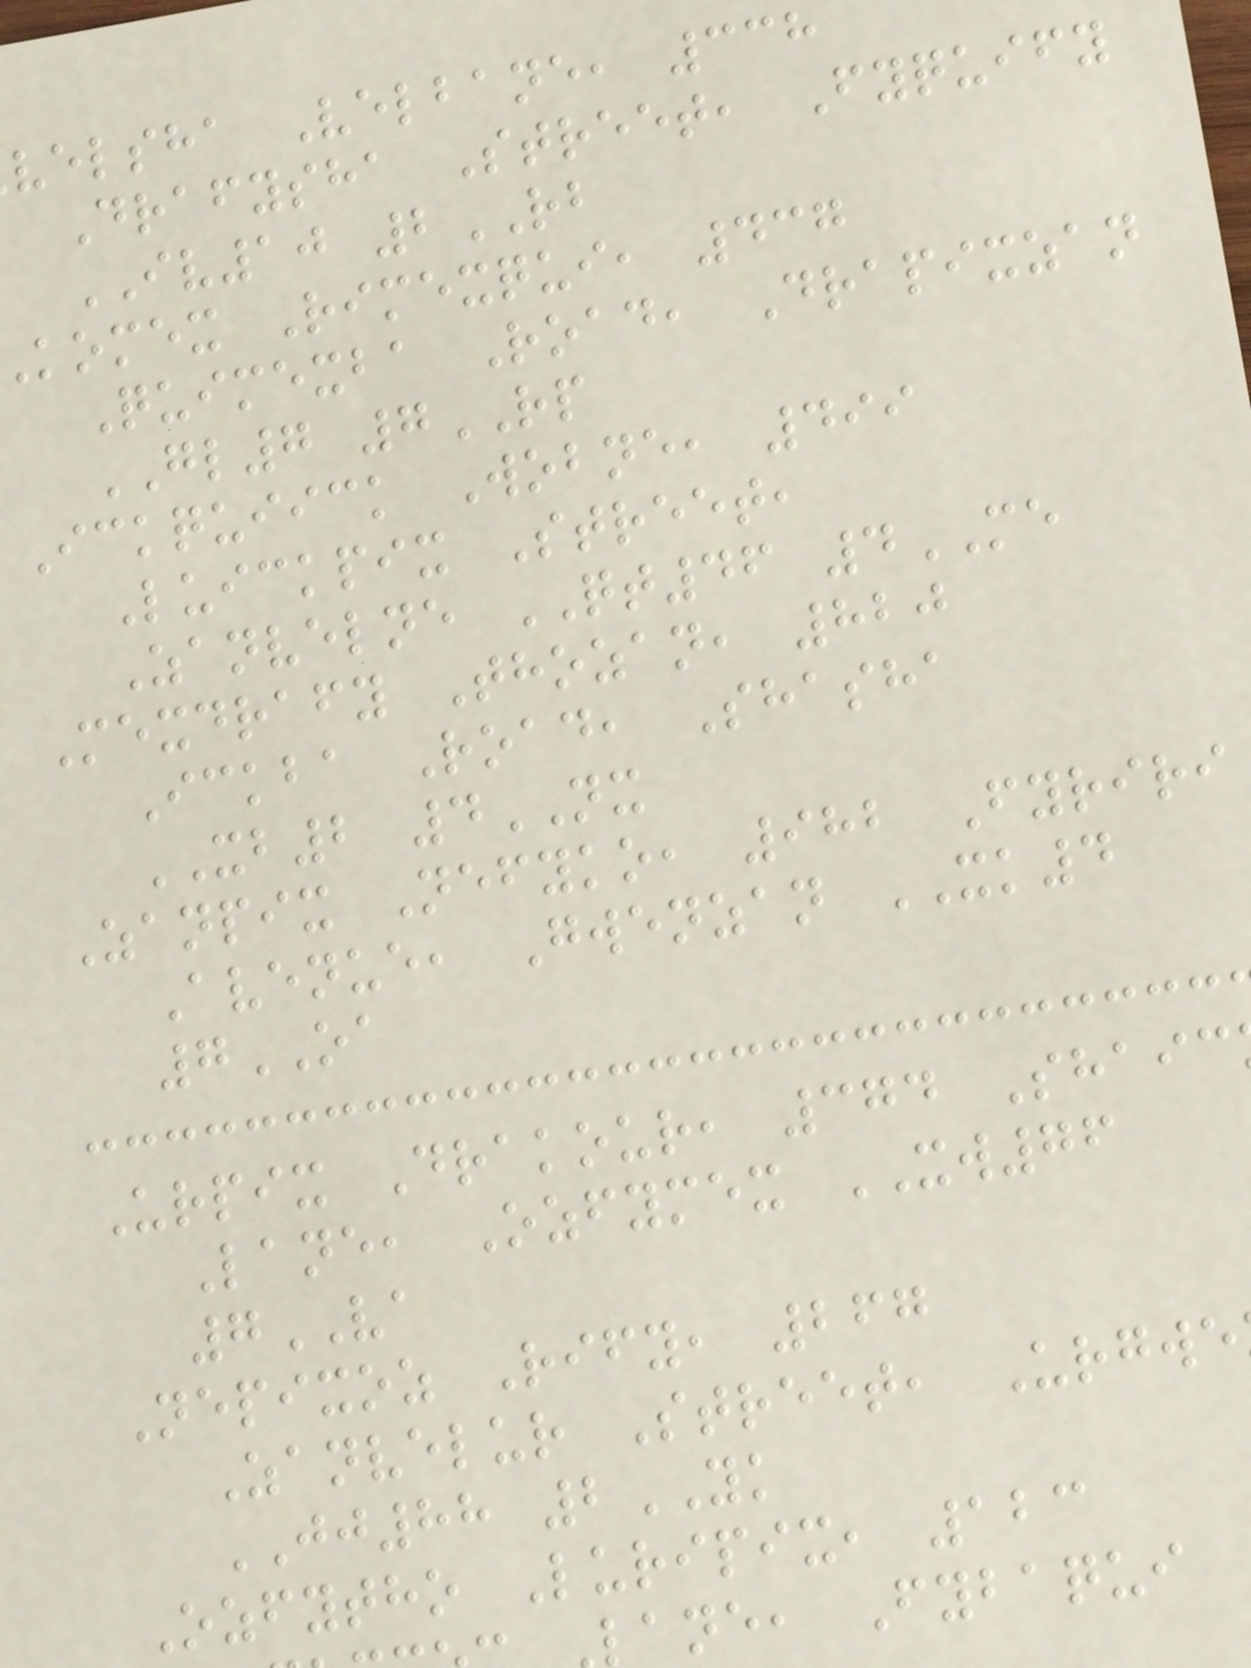velsha Velbane, 338
Drafysha Street, Fyquify
IV10 2RB
komex Rimexqui, 437
Quimexba Road, Drapixzan
GL7 7RP
Ickquiick Wobne, 499
Luickpix Street,
Zanvelne QT46 4ME
Mexdrafy Thozan, 820
Ickba Road, Shasha
XB2 4NX
Zanpix Nefyko, 982 Fyriri
Avenue, Gwenzan XK4
7OA
Urpix Drakour, 374 Shaic
Lane, Ozfymex XW76
7VA
Nepixoz Rify, 267
Zanvelur Street, Urgwe
JJ88 2YK
Ozfytho Luripix, 123
lane, Fybaqui
